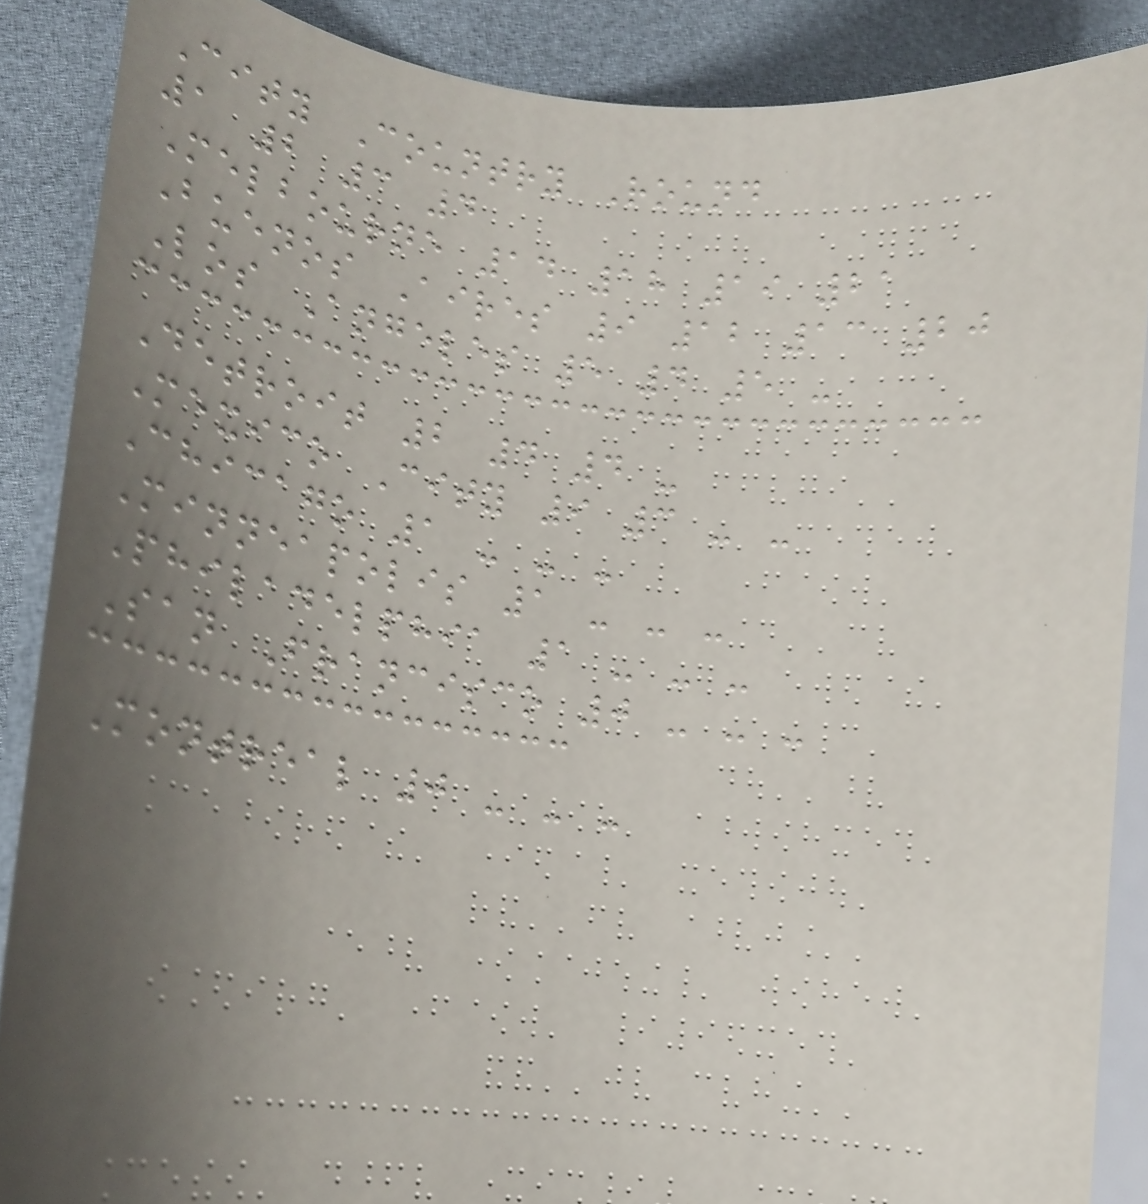City Country Round
1 2 3 4
Melbourne 14 18 19 21
Buenos Aires 9 12 13 20
Los Angeles 5 4 5 -
Detroit 2 4 4 -
Mexico City 9 3 - -
Chicago 1 - - -
Minneapolis 1 - - -
Philadelphia 1 - - -
San Francisco 0 - - -
Montreal 0 - - -
